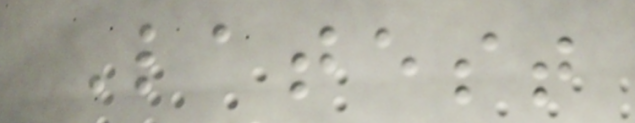Latest
